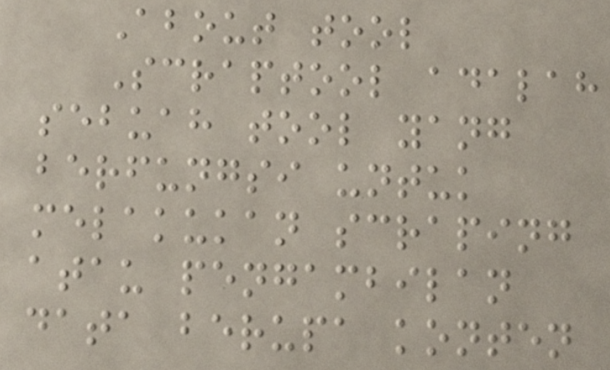About tool
Scraptool adalah
sebuah tool yang
berfungsi untuk
melakukan scraping
atau pengambilan
data berupa konten
